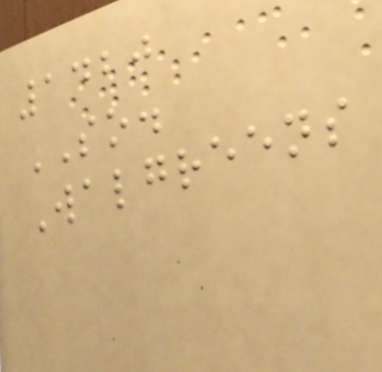1420
SO.
Walgreens
